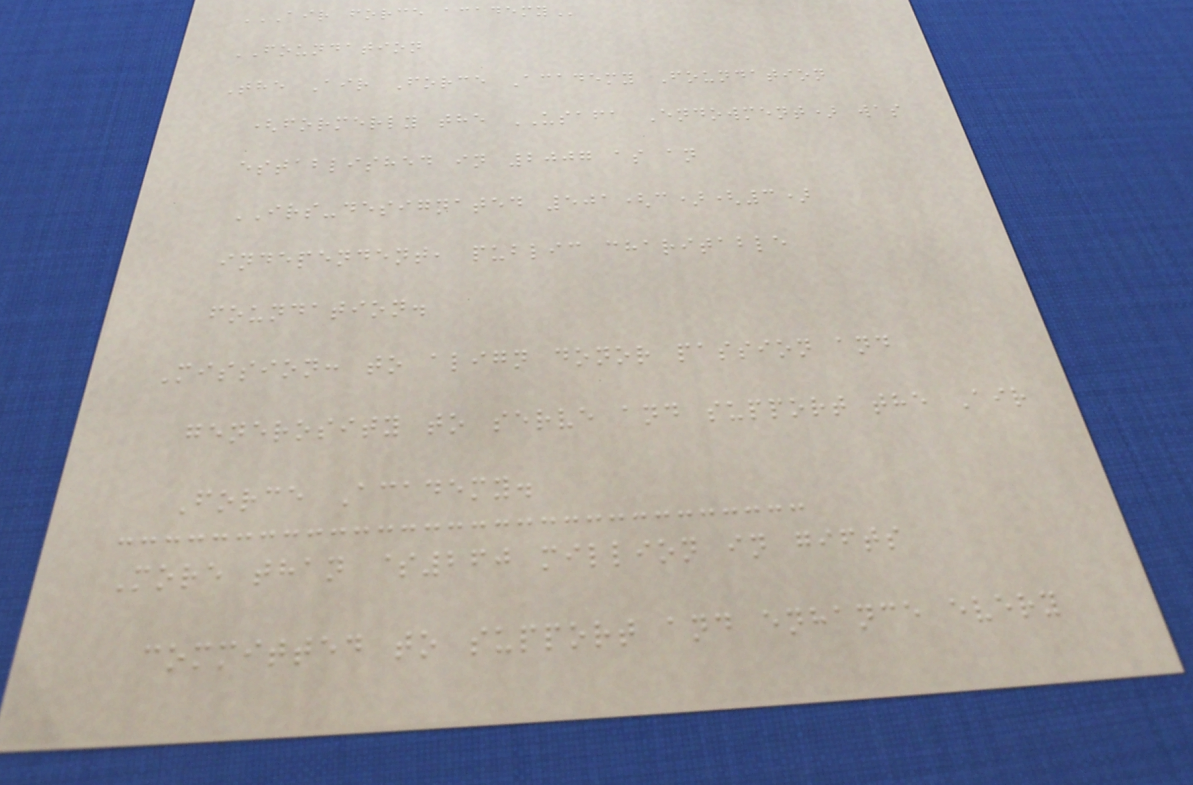AIR FORCE ACADEMY
FOUNDATION
The Air Force Academy Foundation
(formerly the USAFA Endowment) was
established in 2007 as an
IRS-designated 501(c)(3)
independent, public charitable
foundation.
Mission: to align donor passion and
generosity to serve and support the Air
Force Academy.
More than $260 million in gifts
committed to support and enhance every
